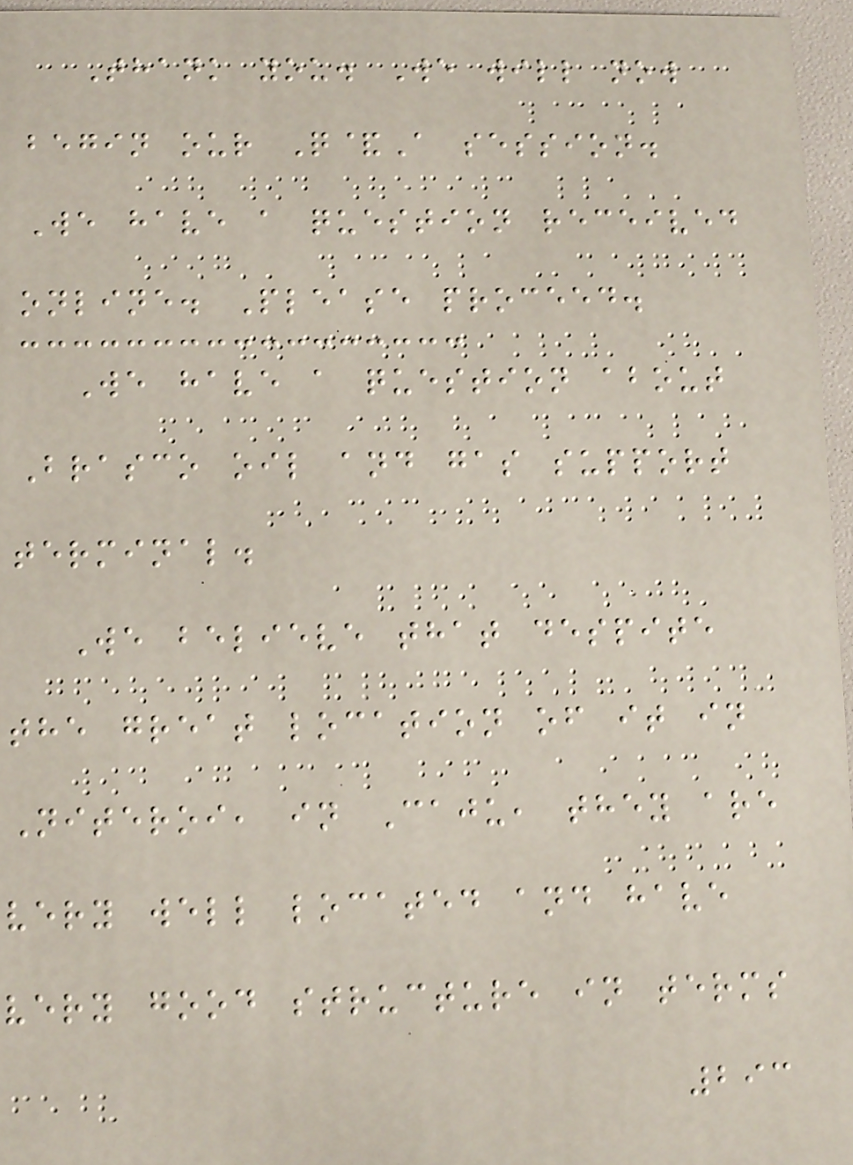Thank you. We will now
begin our Q&A session.
We have a question received
online. Please proceed.
We have a question about
Brasco oil and gas support
terminal.
We believe that despite
the great location of it in
Niteroi, in Caju, they are
very well located and have
very good structure in terms
293
